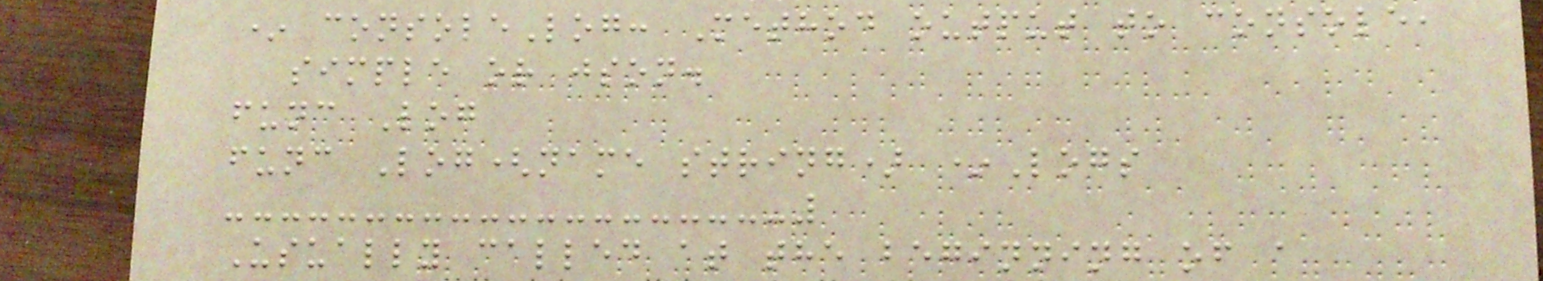* consoleLog: Method output to console,
simple or json.
func Log
func Log(name string) *Logs
Usually called at the beginning of a
